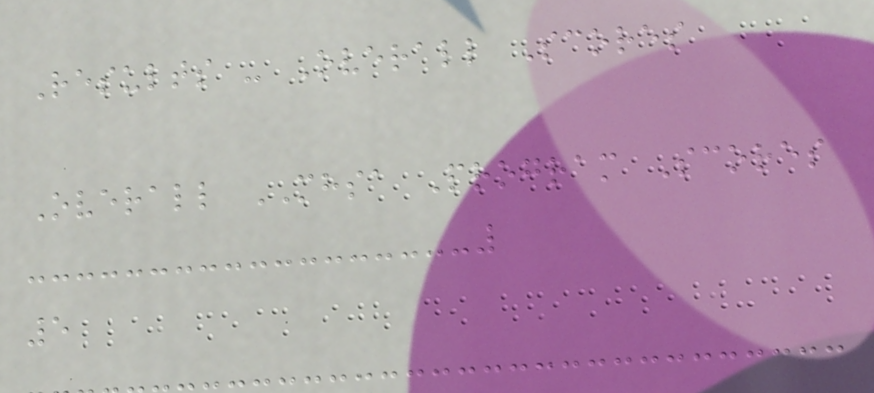Results - Overall Scores
Overall MHSA Program Scores
5
